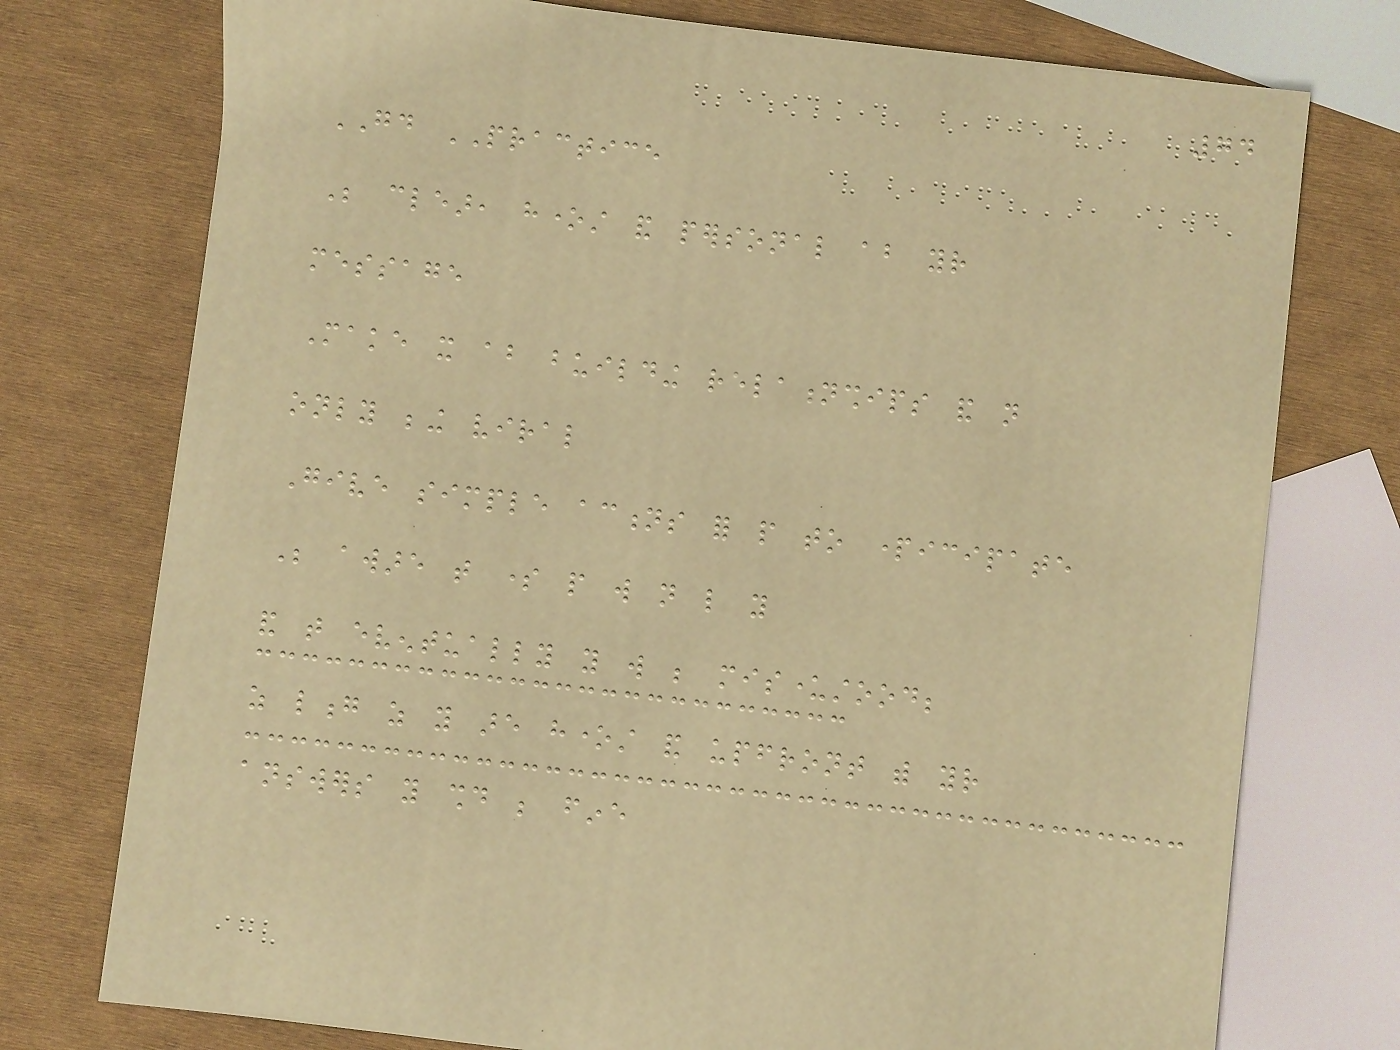74
GOOD PRACTICE
Be clear, honest and personal about your
message
Make it about building relationships and not
only being viral
Give simple actions for people to participate
Be aware that some people will not like you
and that eventually you will be misunderstood;
as long as you are honest and upfront with your
answers you should be fine
